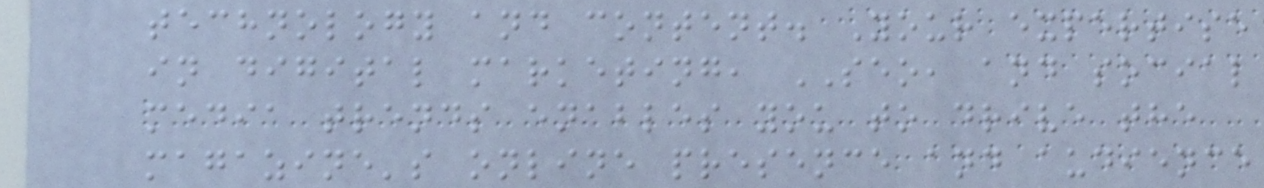technology and content. Your expertise
in digital marketing, SEO, and social
media trends enables you to drive the
magazine's online presence and audience
